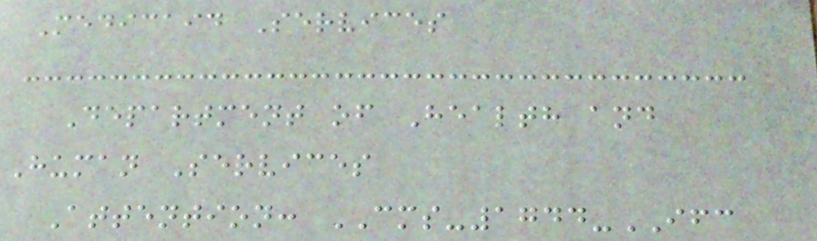Medicaid Services
Department of Health and
Human Services
Attention: CMS-1744-IFC
